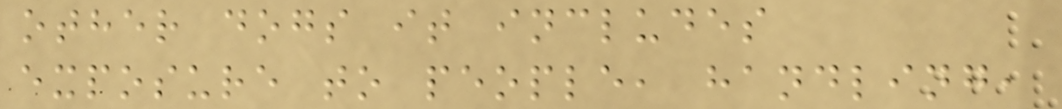other dogs it includes
exposure to people, handling,
